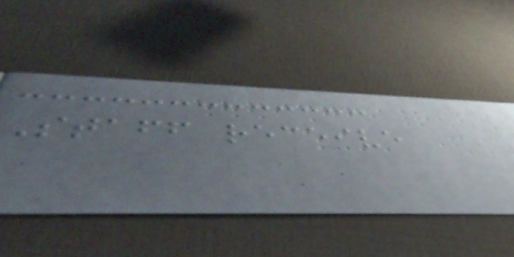Staff receive
